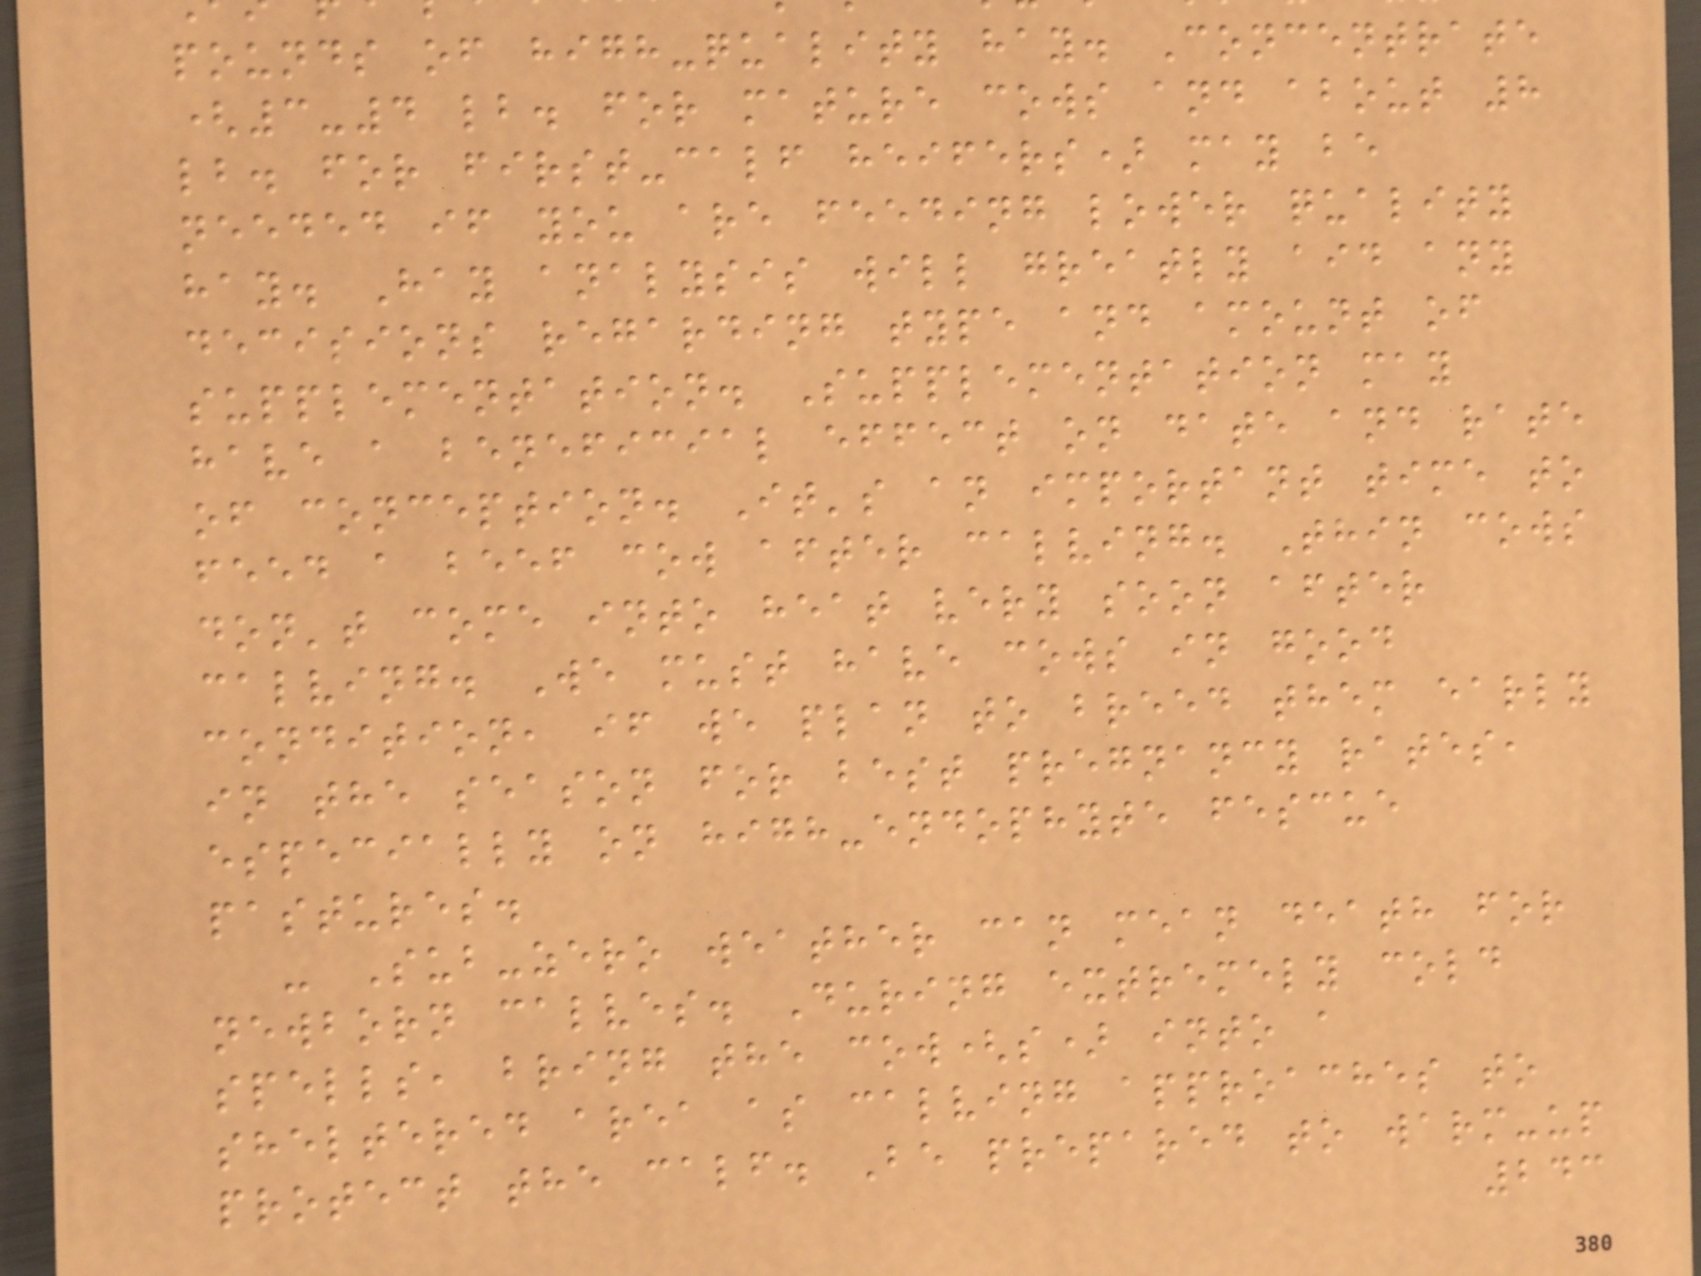pounds of high-quality hay. Concentrate
(3-4 lb. for mature cows and about 8
lb. for first-calf heifers) may be
needed if you are feeding lower quality
hay. Hay analysis will greatly aid any
decisions regarding type and amount of
supplementation. Supplementation may
have a beneficial effect on date and rate
of conception. It's an important time to
feed a beef cow after calving. Thin cows
don't come into heat very soon after
calving. We must have cows in good
condition, if we plan to breed them early
in the season for best pregnancy rates,
especially on high-endophyte fescue
pastures.
- Sub-zero weather can mean death for
newborn calves. During extremely cold
spells, bring the cow(s) into a
sheltered area as calving approaches to
protect the calf. Be prepared to warm-up
243
